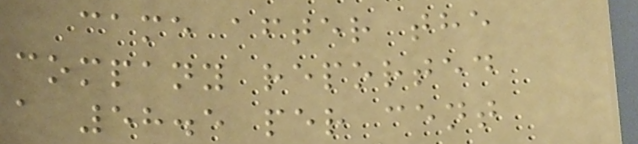came after the
company reported
a 58.5 per cent
